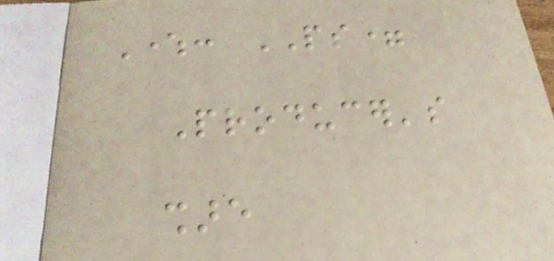Where: PS=
Producer's
share
